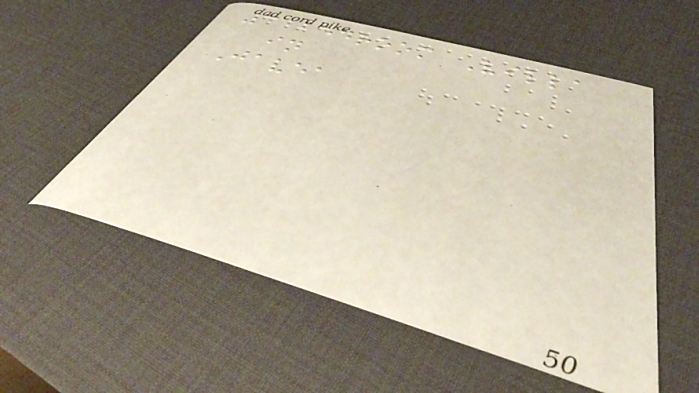3 bedroom Villa
in
Javea
